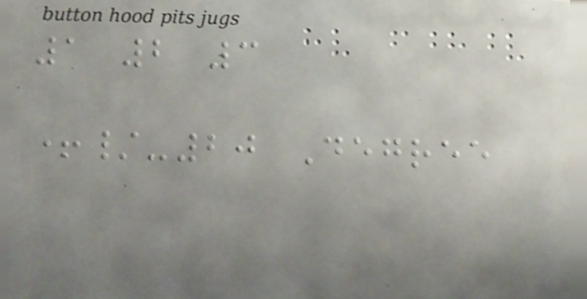1 2 3
+/-20 Degree
